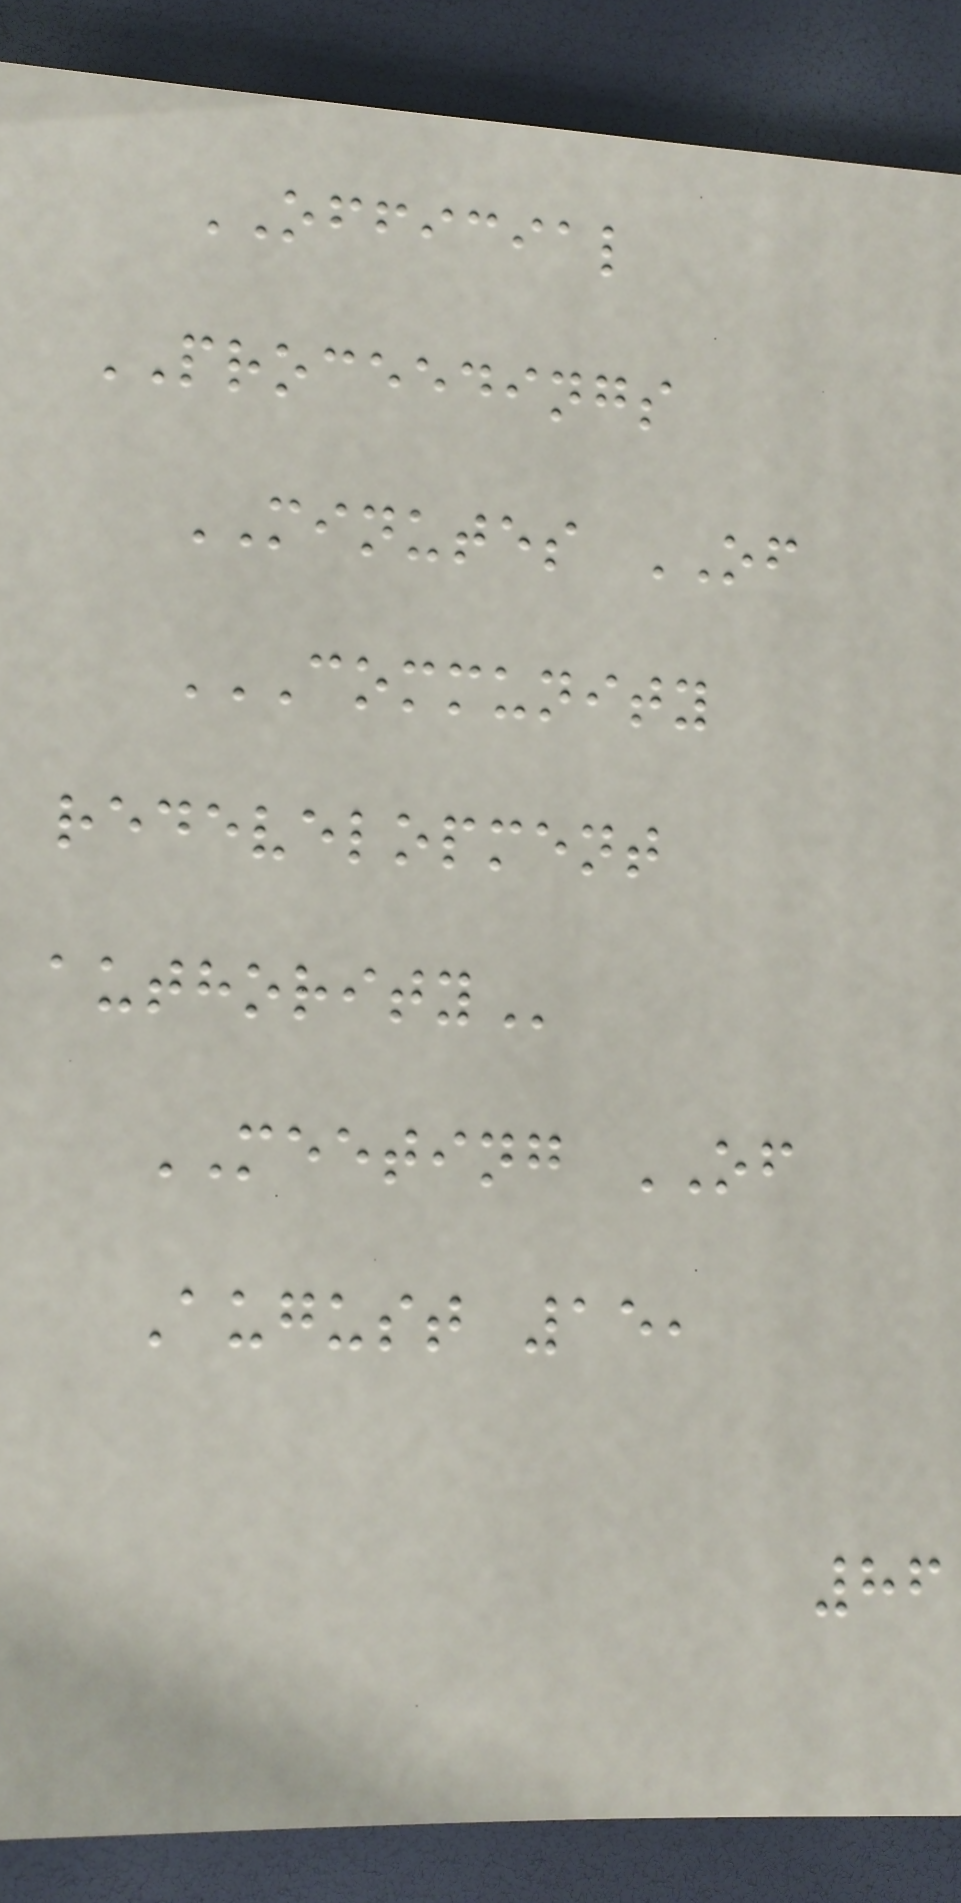OFFICIAL
PROCEEDINGS
MINUTES OF
COMMUNITY
REDEVELOPMENT
AUTHORITY
MEETING OF
August 15,
86
